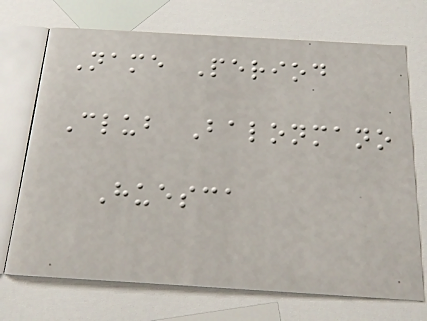Name Period
Club Balonmano
Huesca
